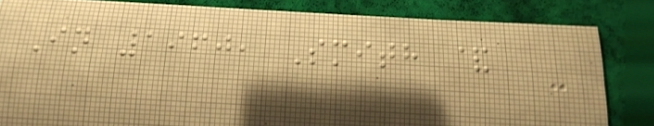In 1960, Smith &
